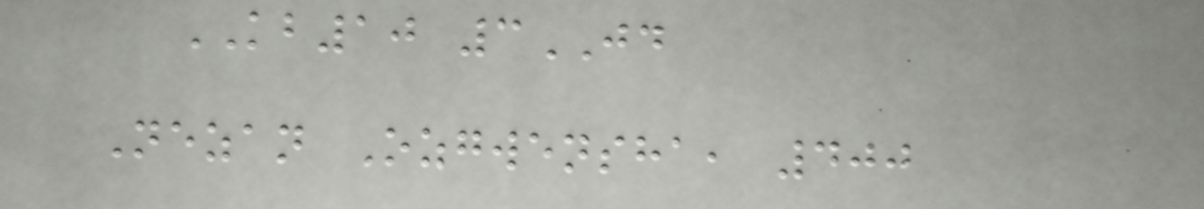KB10 3JD
Nezan Ozgwensha, 400
